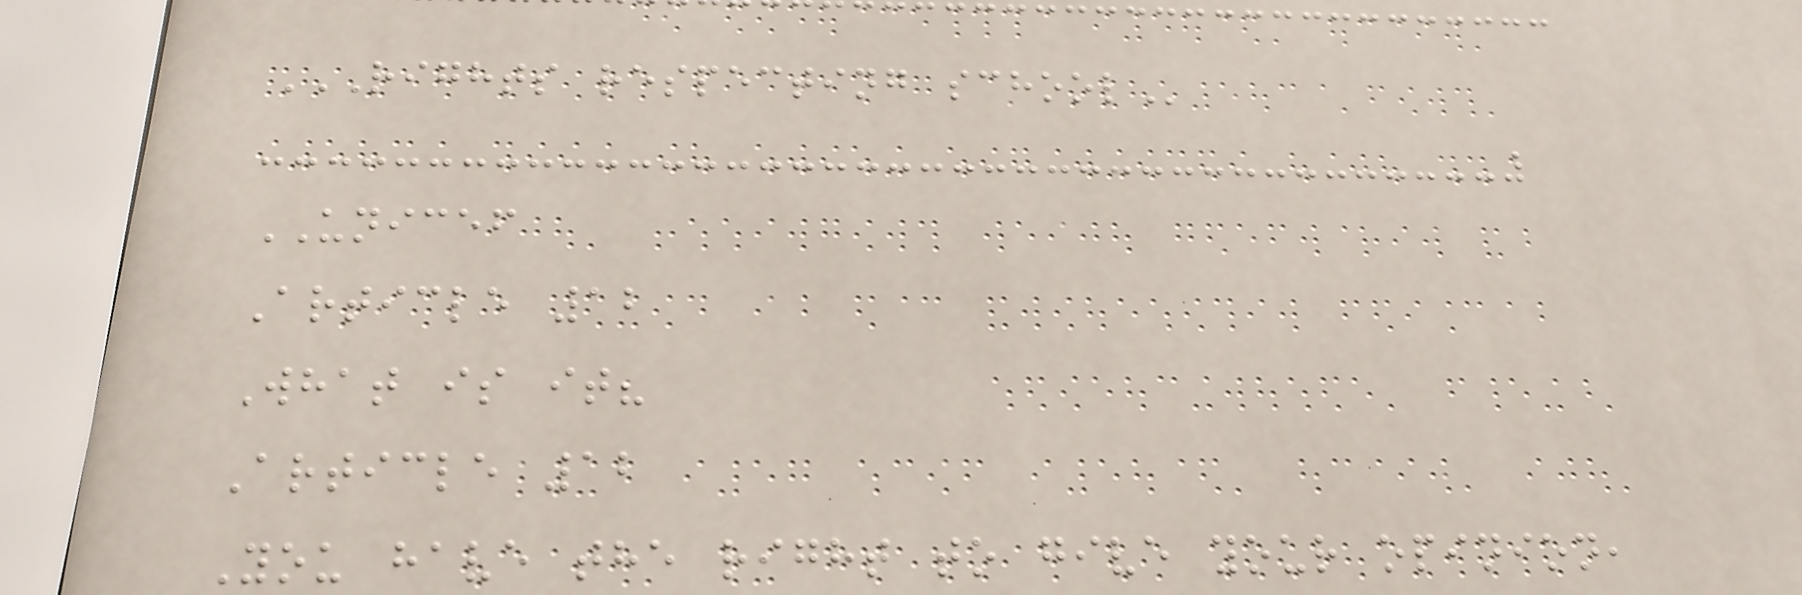RIGHTS RESPECTING SCHOOL
UNICEF
Article 12
What is it?
Article 12
You have the right to give your opinion,
